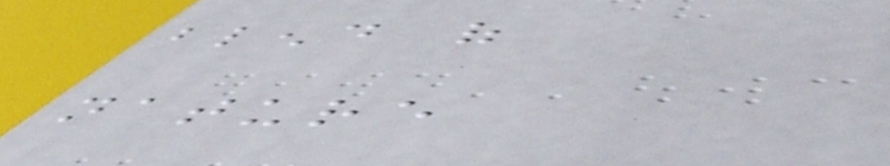blend of
nature
